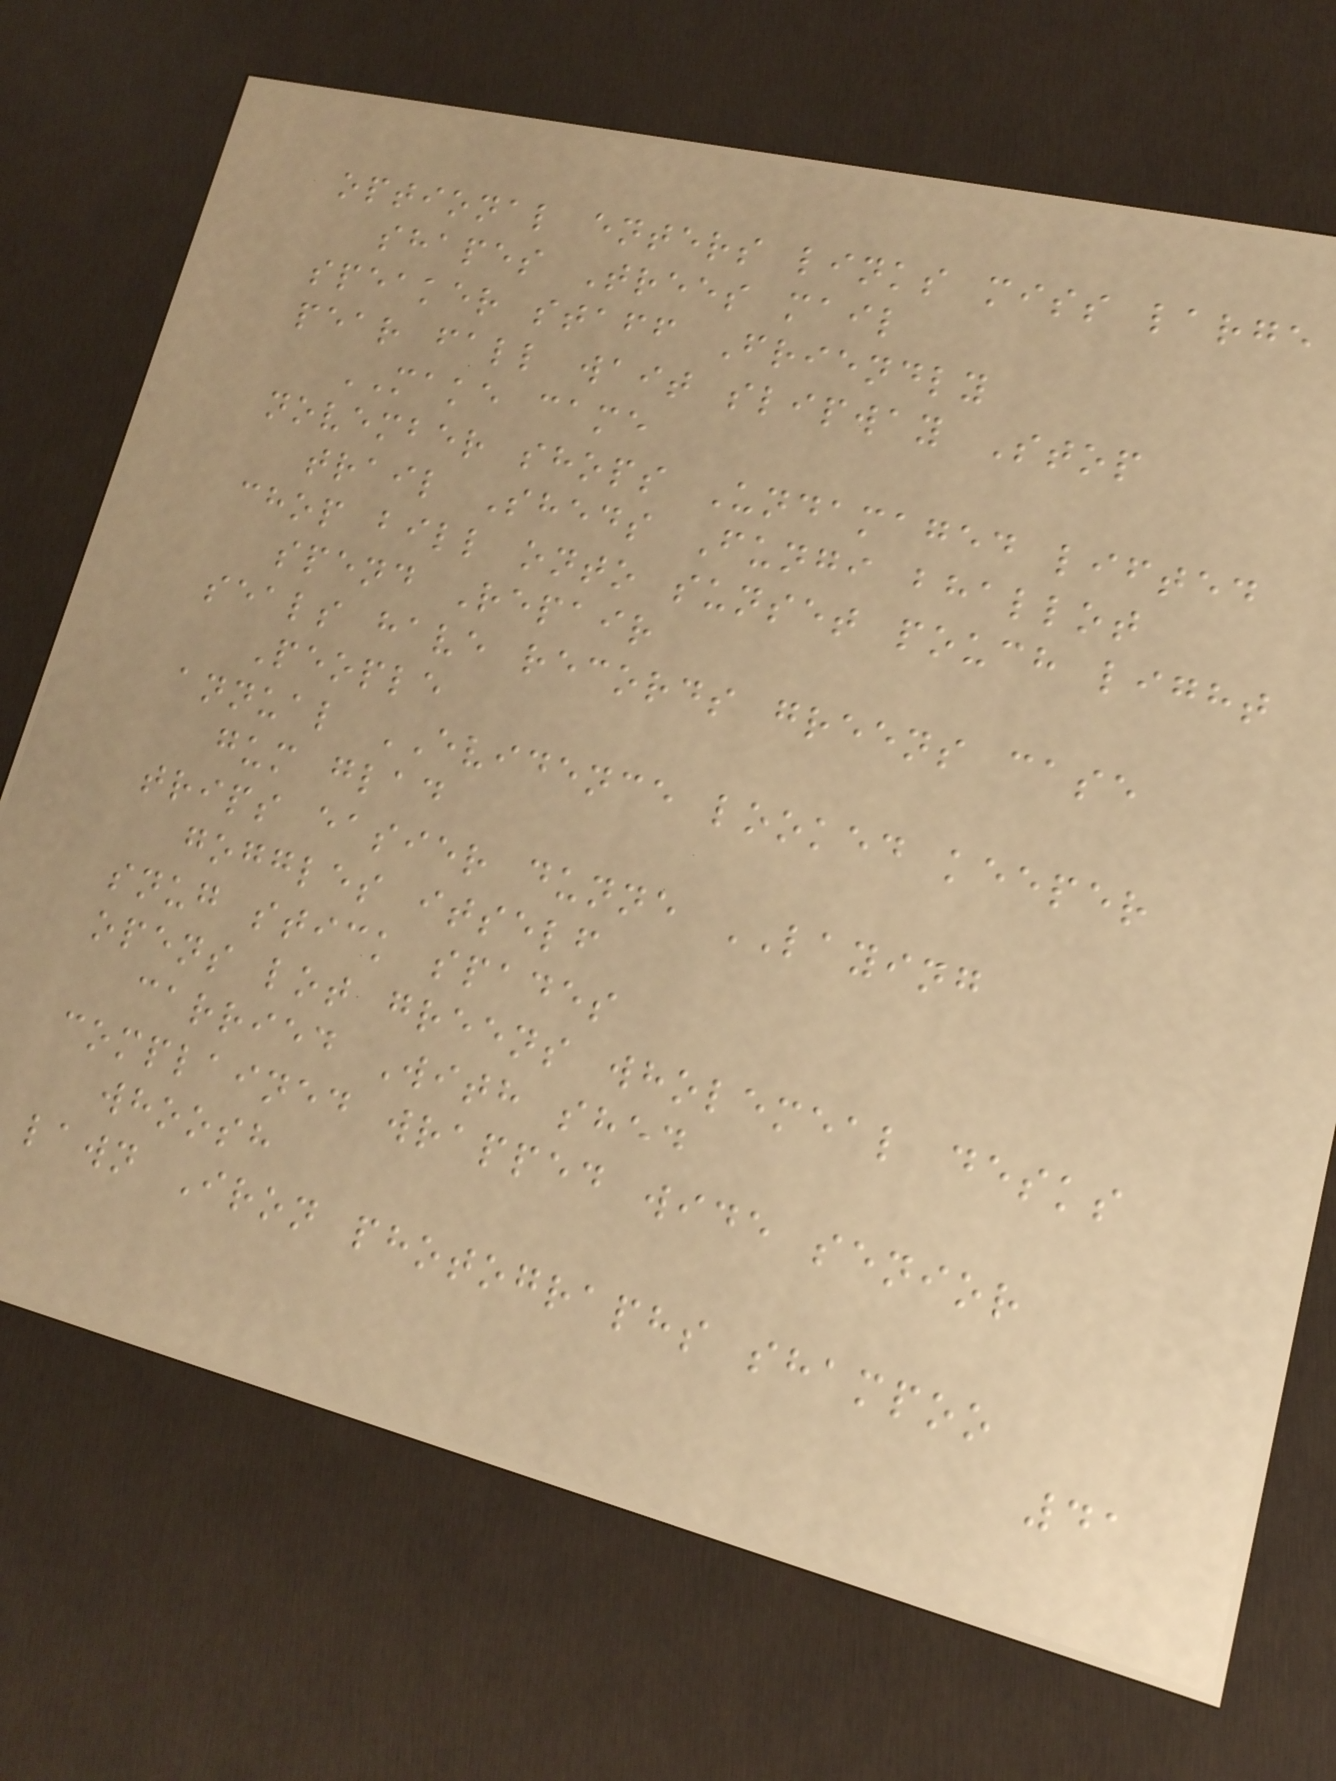optional enters links miss large
shapes Trees mail
speaker staff Friendly
pear fall wait slipway Stop
MAKE came
november shops Undamaged lifted
trail Sheds Fungi bhallot
chop bill onto sunset pouch light
spend Repair
seals have records greens case
People
annual EVIDENCE looked keeper
gum glad
trips easier dunne LAYING
goggles itself
snug stick spades
opens lot greens wholemeal desks
carried With shed
complained wrapped wide senior
whoosh
lawn Iron photographs shampoo
41
